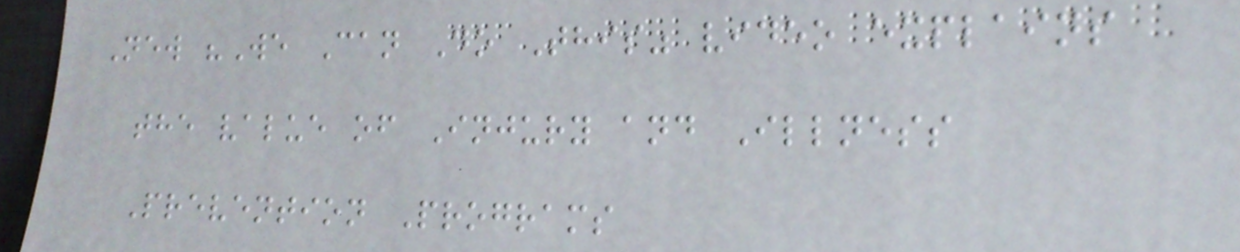New "We Can Do This" video explains
the value of Injury and Illness
Prevention Programs
